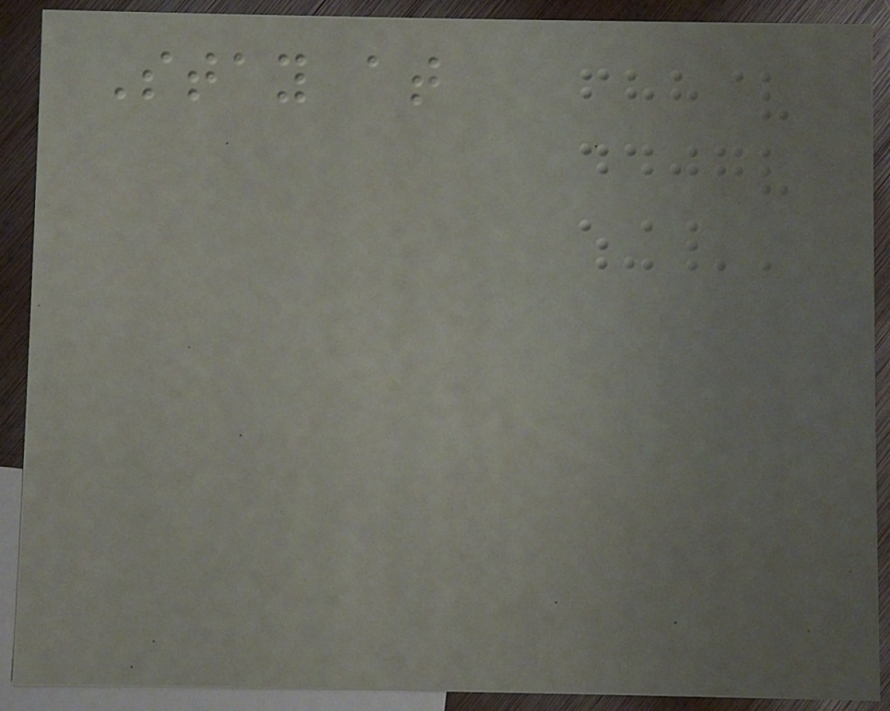Stay at
